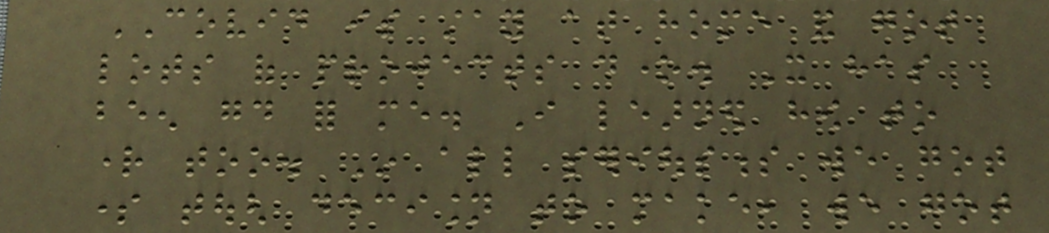COVID is stay at home and got
lots of projects done. It has
been good for me. I learned how to
right too. In all seriousness we got
some tough decision to make, we got
